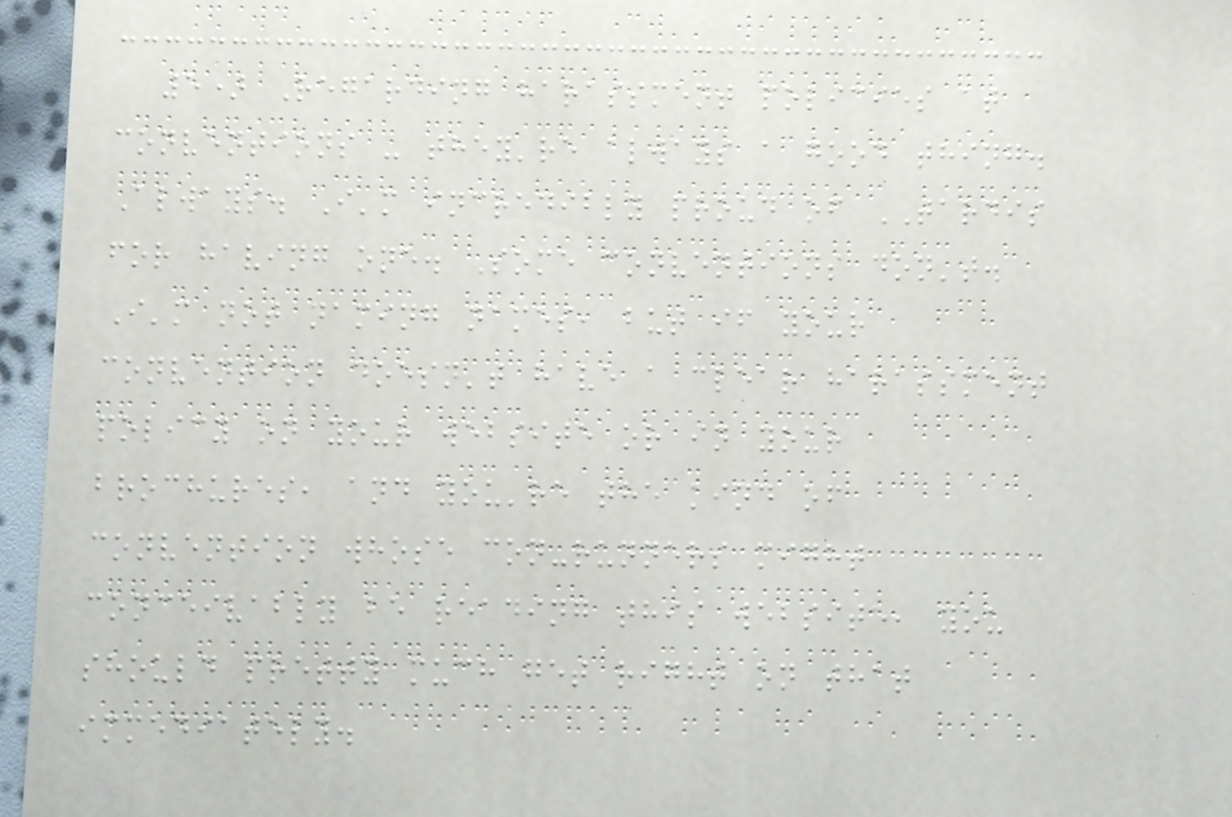5) Regarding harassment policies at
conventions - they're always a good thing.
Always. I'm incredibly proud of TARDIS
for having one. Some conventions don't.
I'm not naming names, but if your
convention doesn't have a clear harassment
policy on your website or in your
brochures, and you're the kind of
convention whose con-runners might
conceivably be reading this website, you
should pretty much get right on that
immediately.
